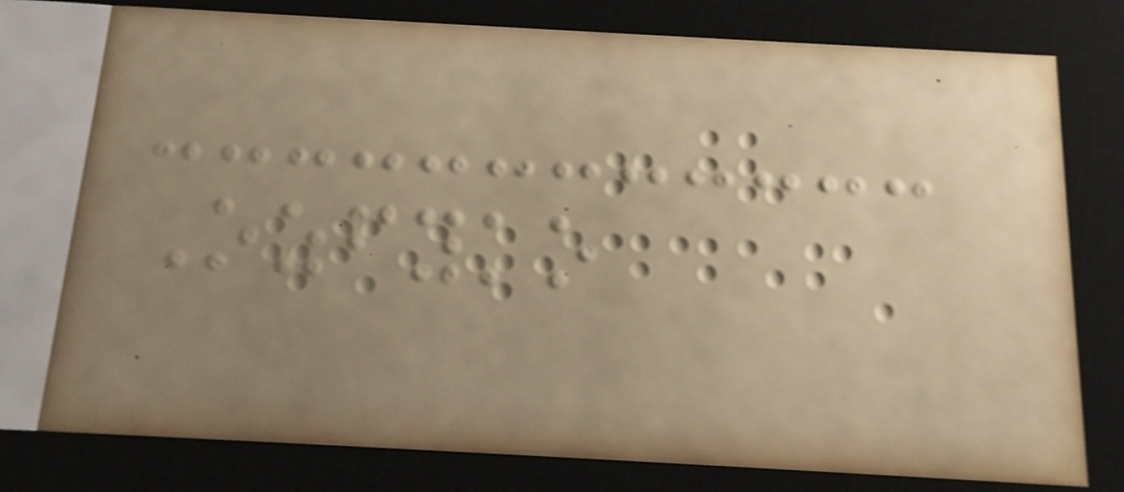Ozfyko
